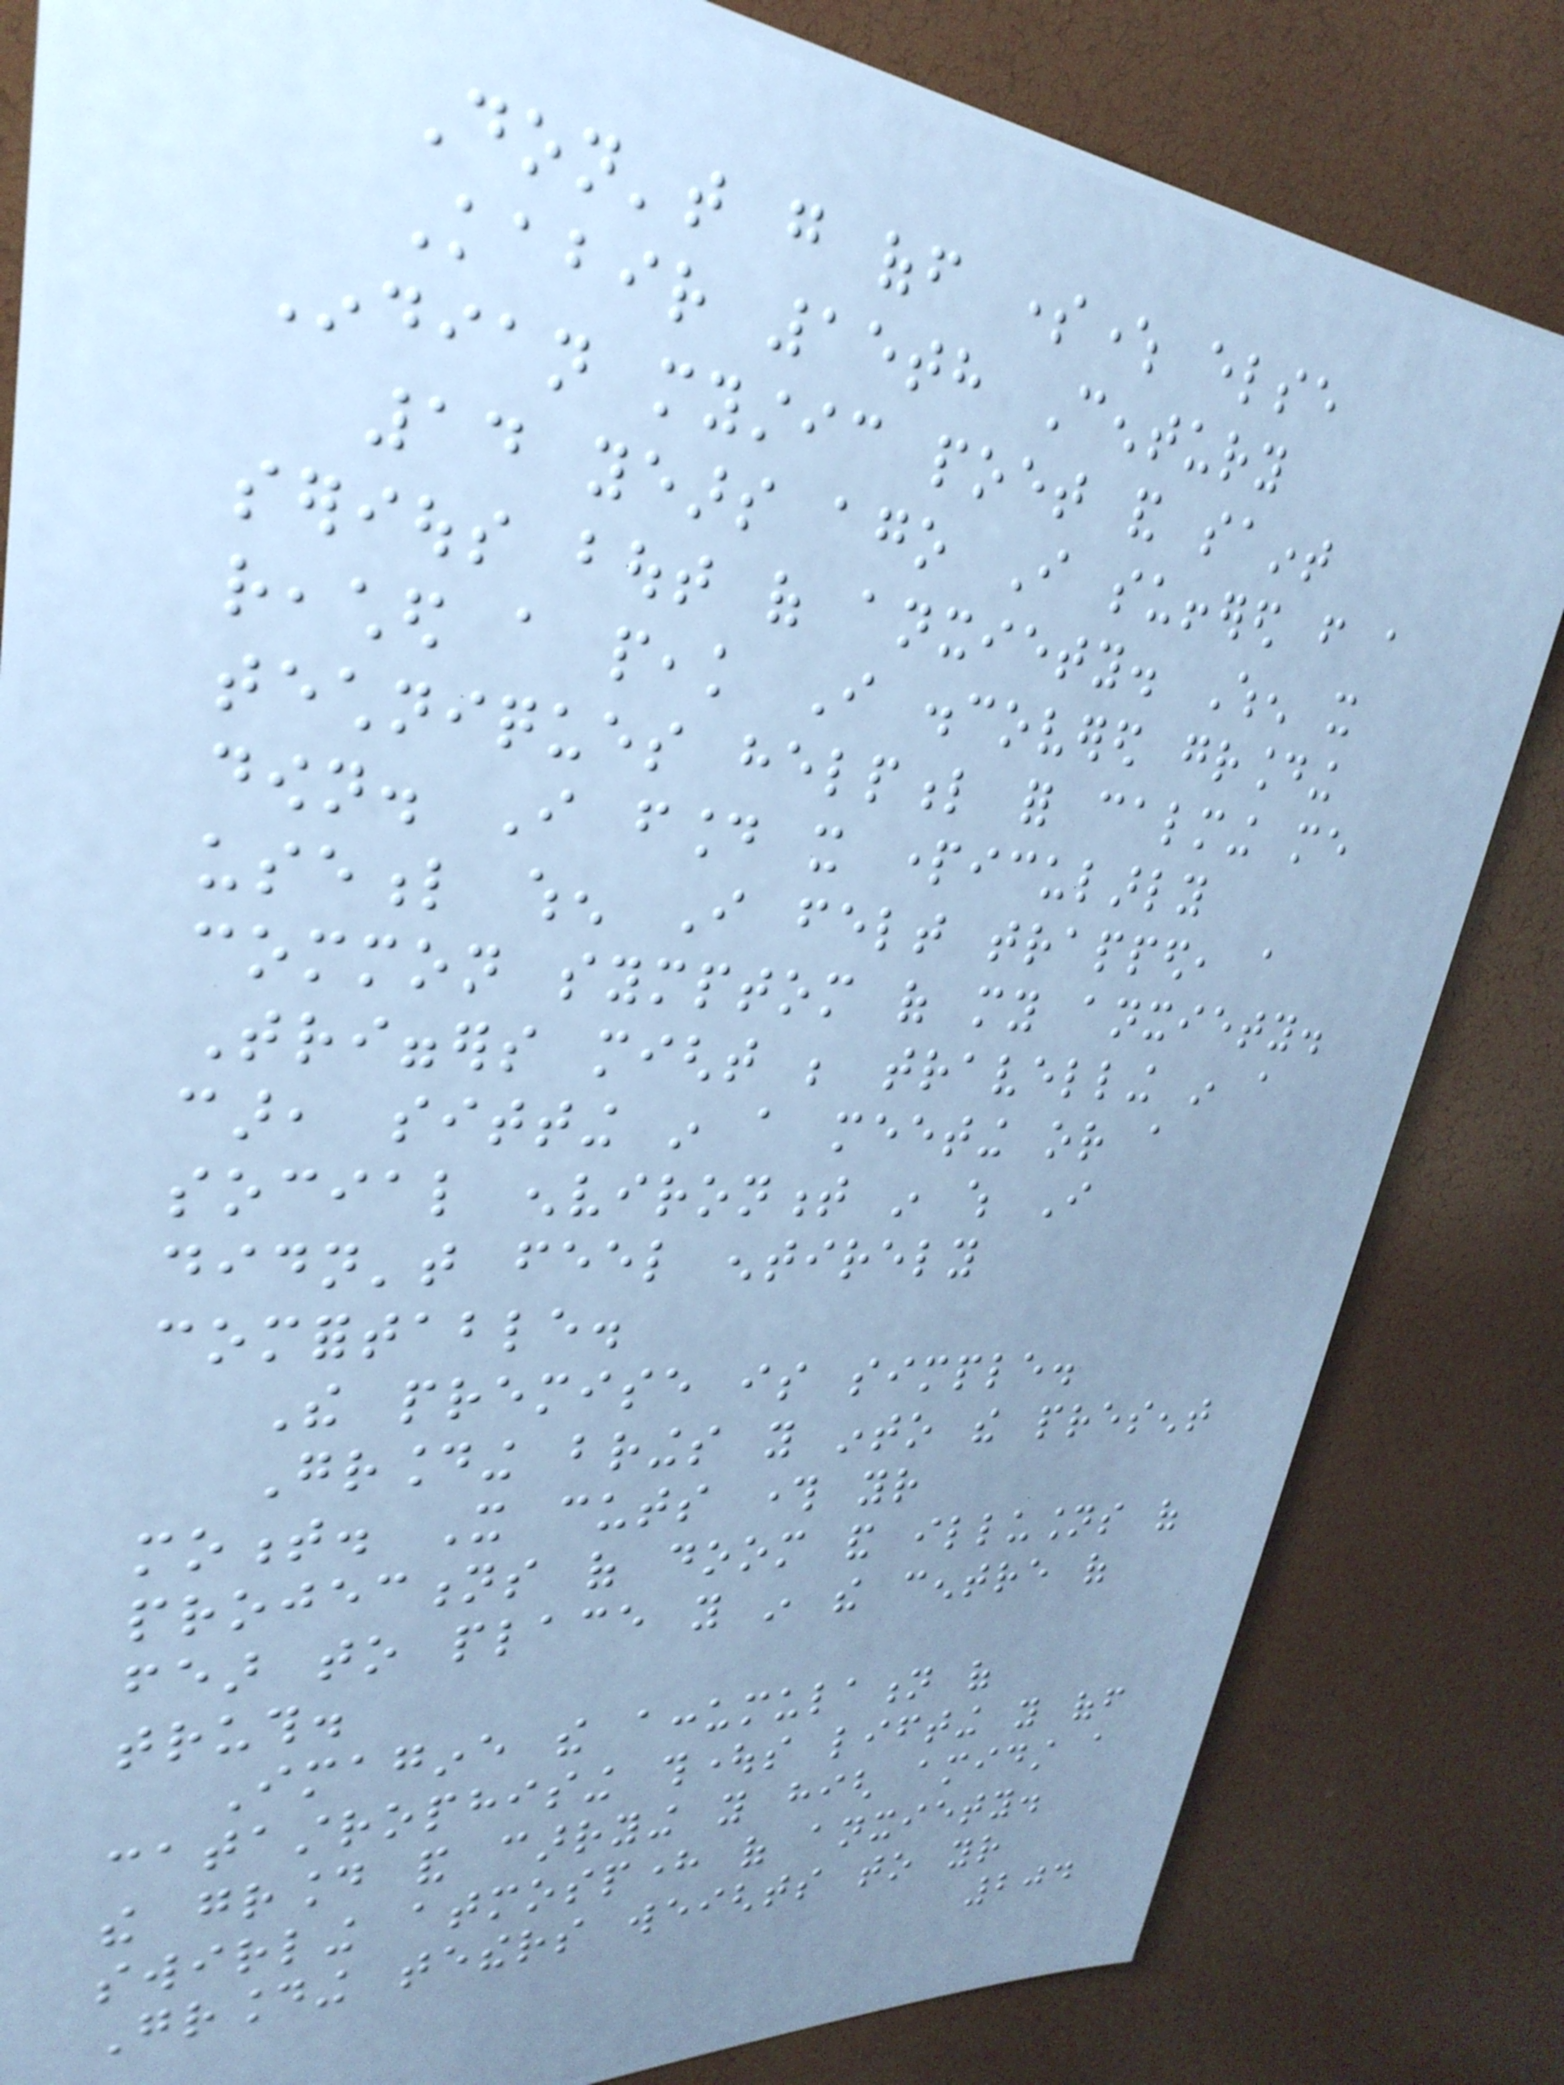Don't go off somewhere else
Kabir 15th Century
Indian mystic poet and saint
14 years ago I suffered from a
serious bout of anxiety. When it
reached a peak I discovered grounding
techniques helpful for calming me
down. I found it particularly
useful when I felt trapped, a
common symptom of my anxiety.
Triggers might be travelling in a
car, sitting in a meeting or a
social environment in which I
didn't feel entirely
comfortable.
The premise is simple.
Grounding brings you into the present
moment. It cuts through your
projections of doom and illusions of
fear to place you in the centre of
truth.
Imagine the accumulation of
catastrophising thoughts lifting you off
the ground and carrying you high amidst a
swirling atmosphere of anxiety.
Grounding tethers weights to your
204
